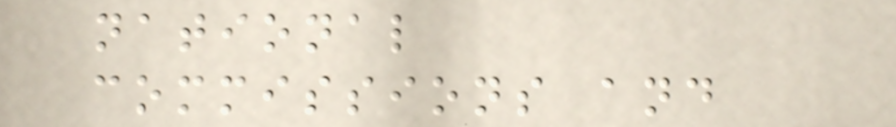national
commissions and
